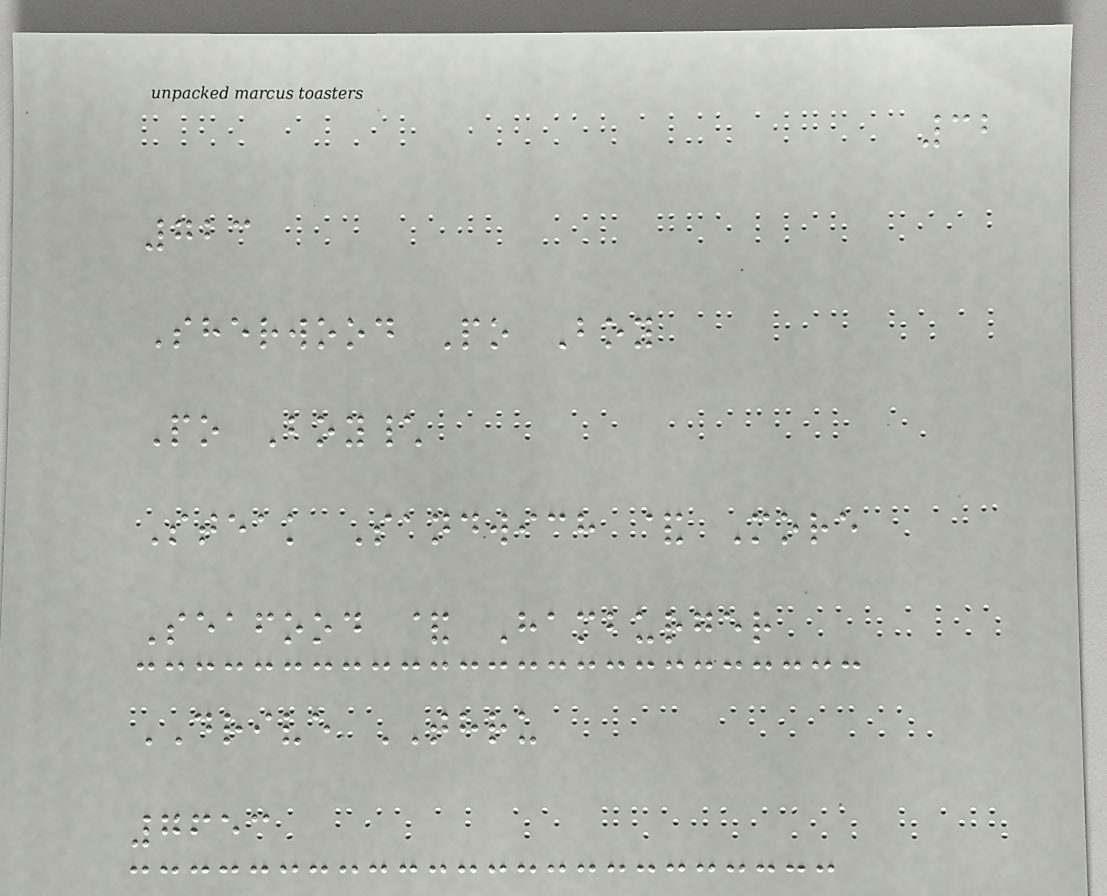32
723
Sherwood Po Boy
Po Boy\
Steak Sandwich & More
Seafood & Hamburger
DRIVE THRU
7653
